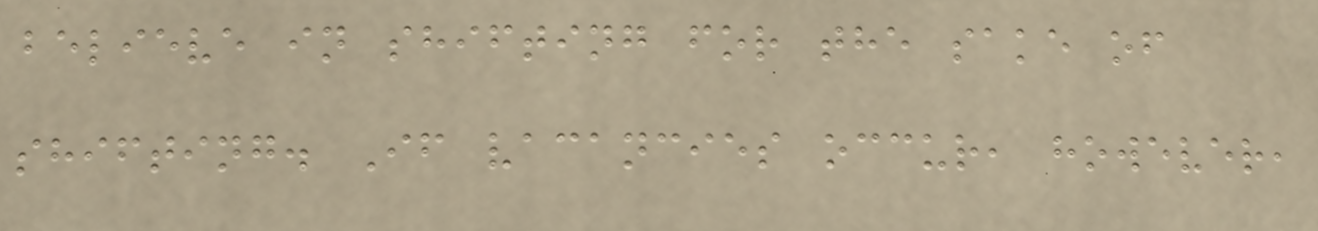believe in shifting for the sake of
shifting. If vacancies occur, however,
